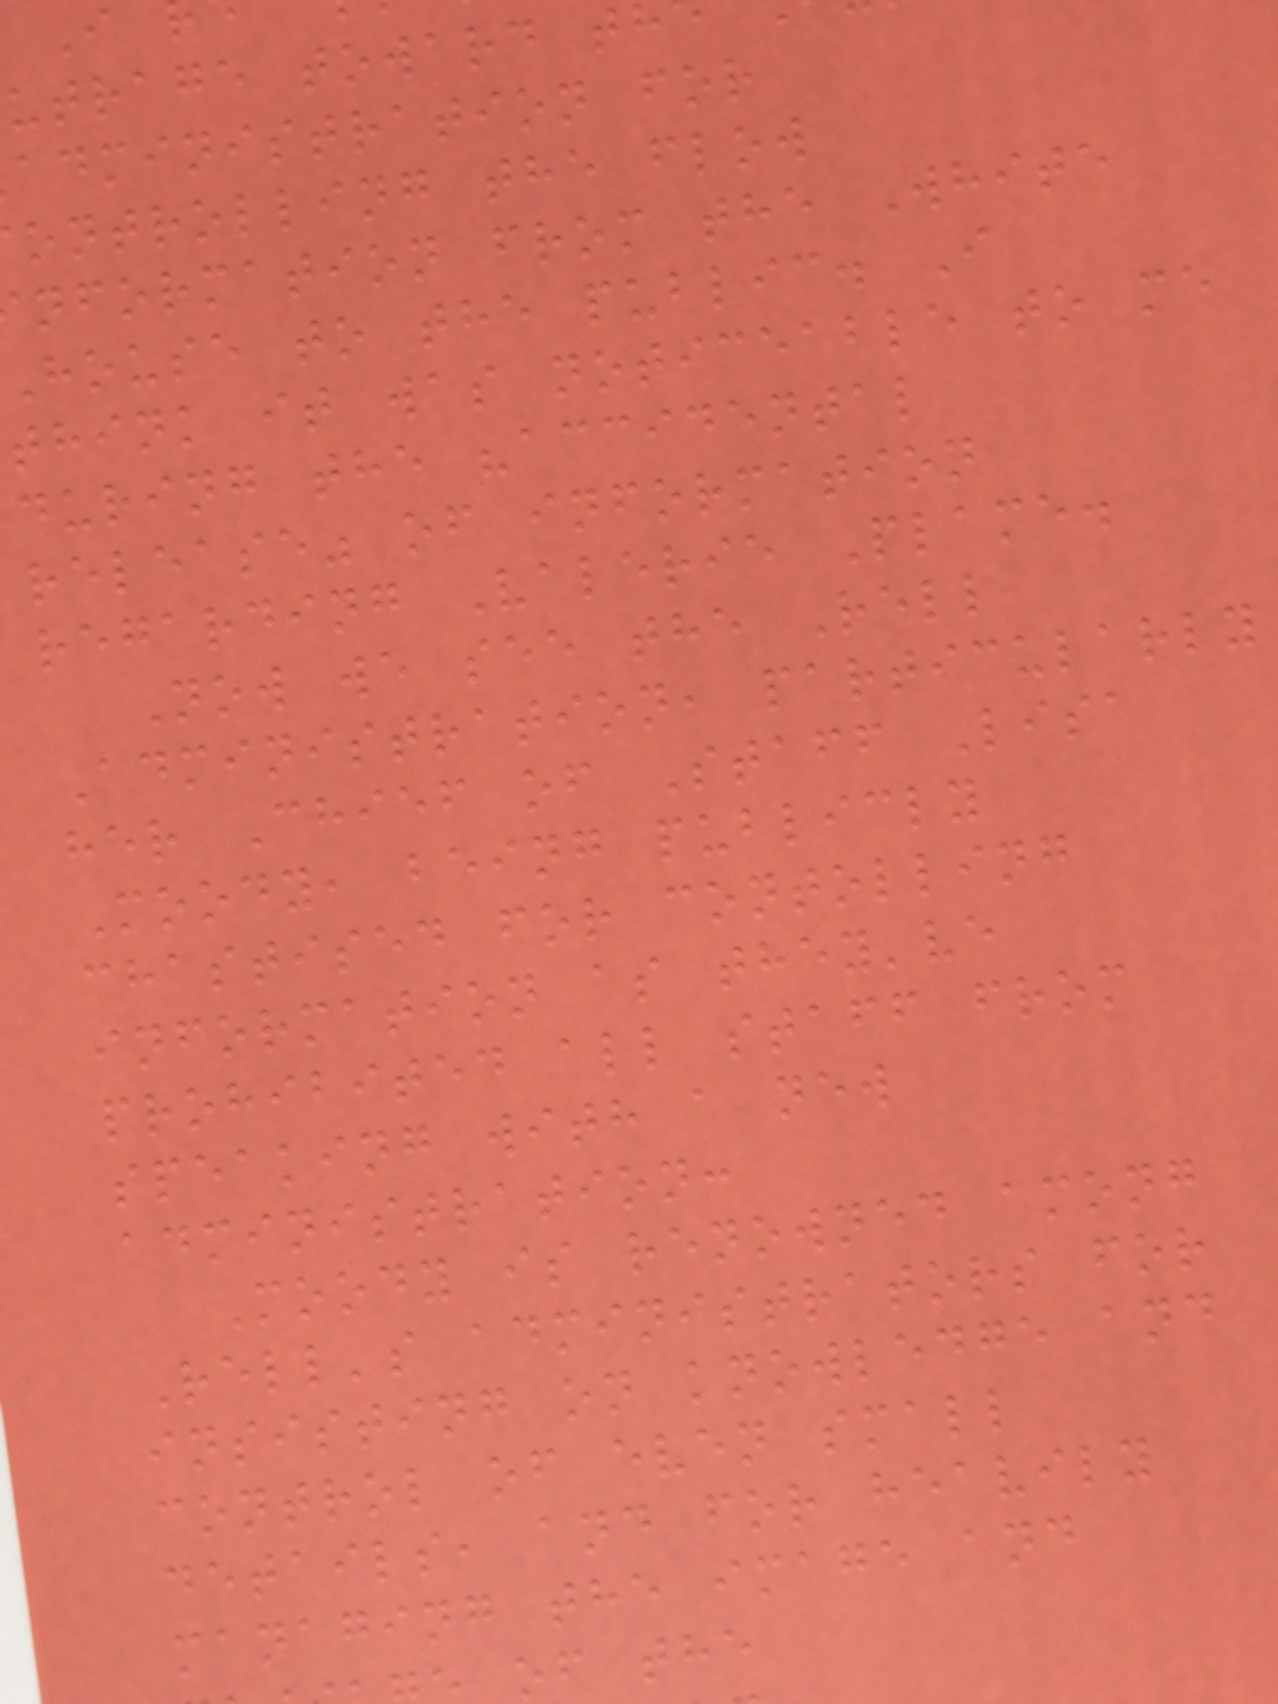utrage toward t
administration for
ontrolling the flow
nformation from the White
House to the public. I
think it was noticeable to me
during the "accidental
release" of information
regarding Valerie Plame.
Now we see the Rell
Administration, particularly
her Chief of Staff Lisa
Moody, being publicly
chastised for contolling
information as they've
prohibited all staff from
speaking with a new
administration:
Moody is renowned among
Rell's administrators for
insisting on knowledge and
control of even small
details, and for heavily
managing the image and
of the
